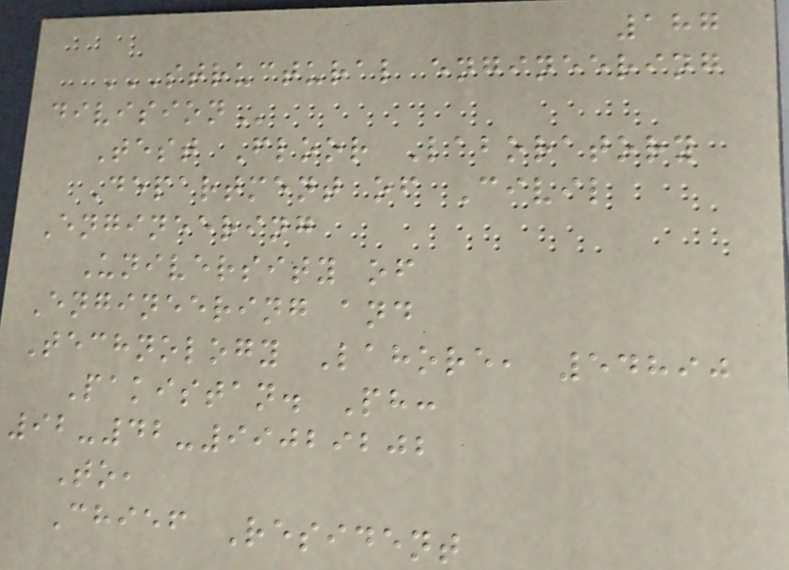187
STRUCTURAL ENGINEERING
DIVISION
Test Floor Laboratory
Department of Civil
Engineering
University of
Engineering and
Technology Lahore, 54890
Pakistan. Ph:
92-42-99029202
To,
Chief Resident
